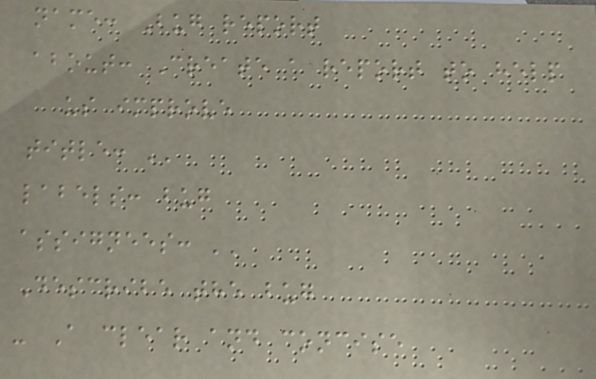name: Bug report
about: Create a report to help
us improve
title: ''
labels: bug
assignees: ''
Describe the bug
- A clear and concise
